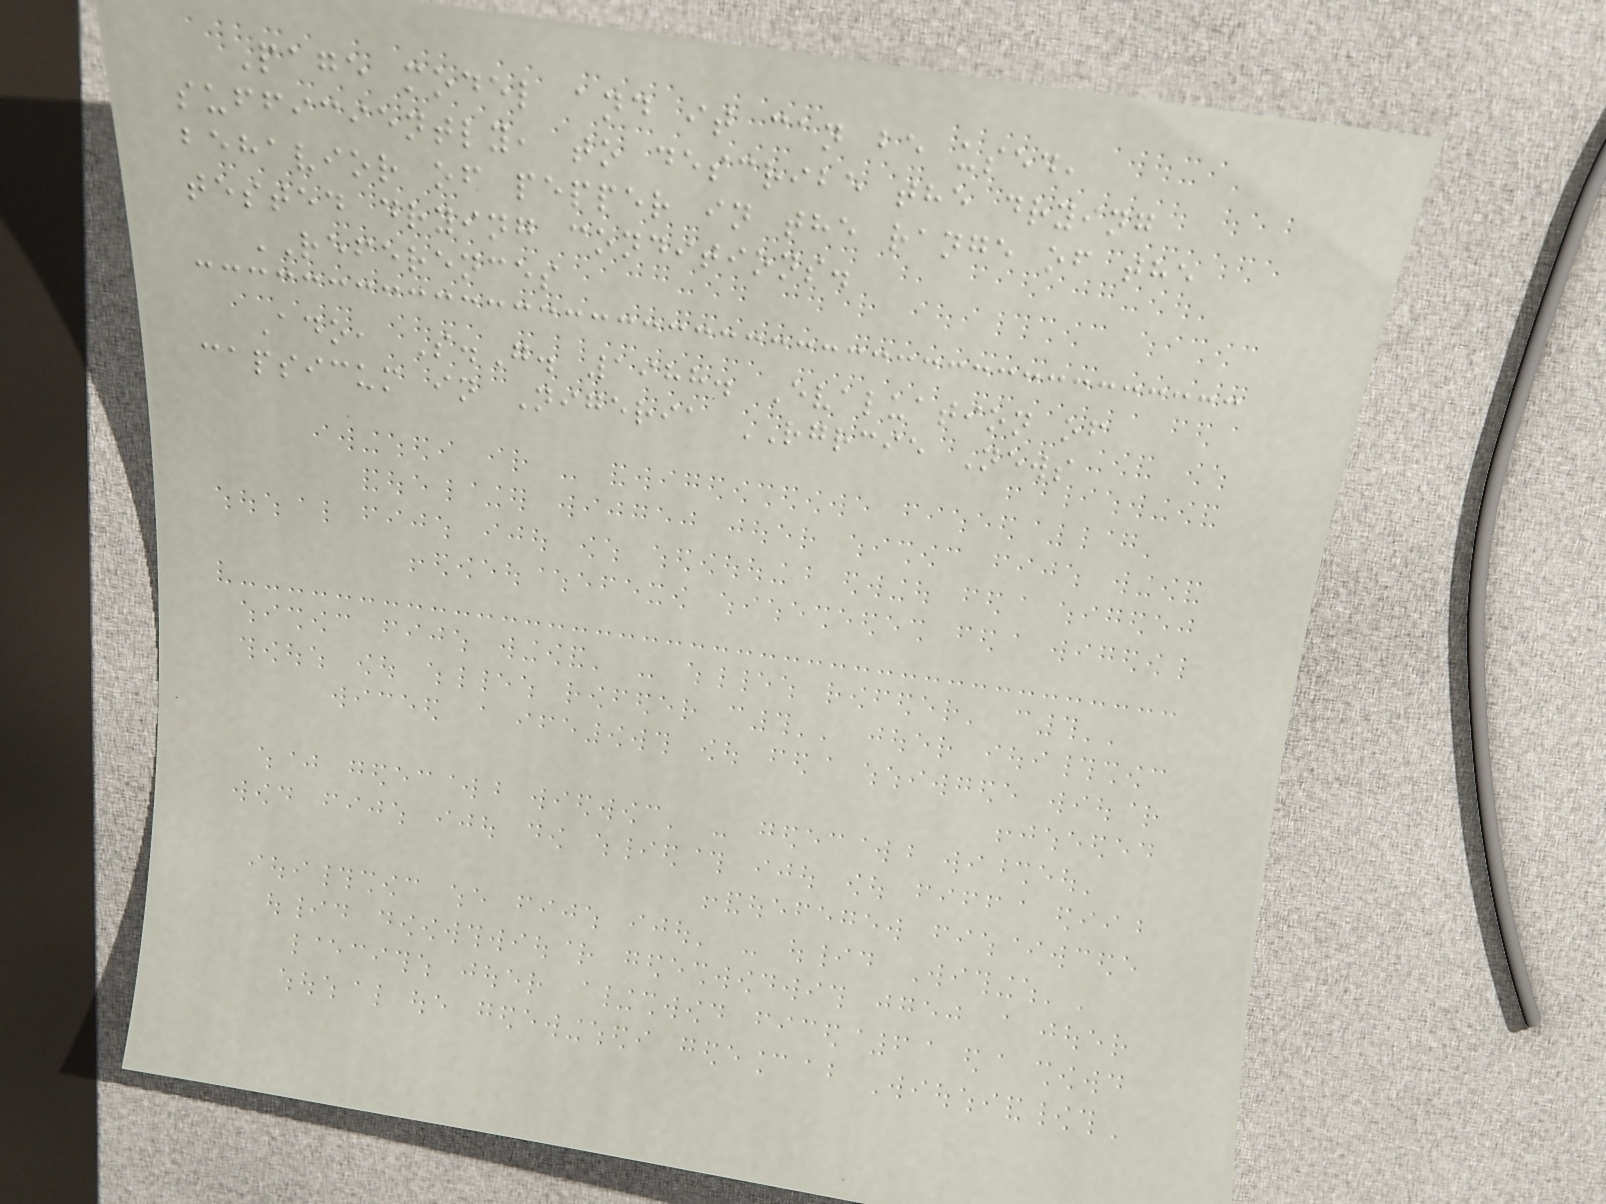Page model and it can be used,
sufficiently, to describe the drying
behavior of pepper in the range of the
tested drying conditions.
REFERENCES
Ado, S.G. 1988. Evaluation of
capsicum in Nigeria RGRCIE News
